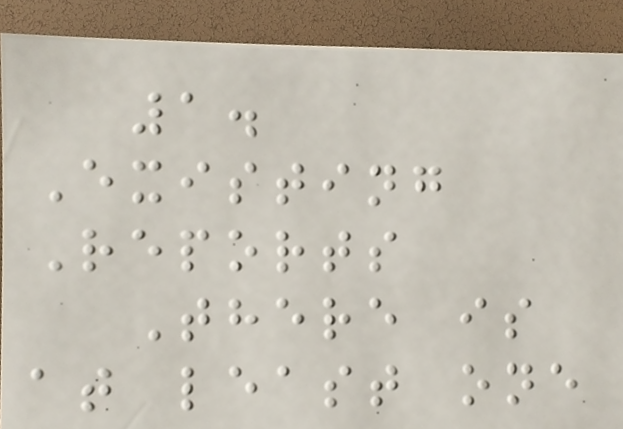1.
Existing
Reports
There is
at least one
